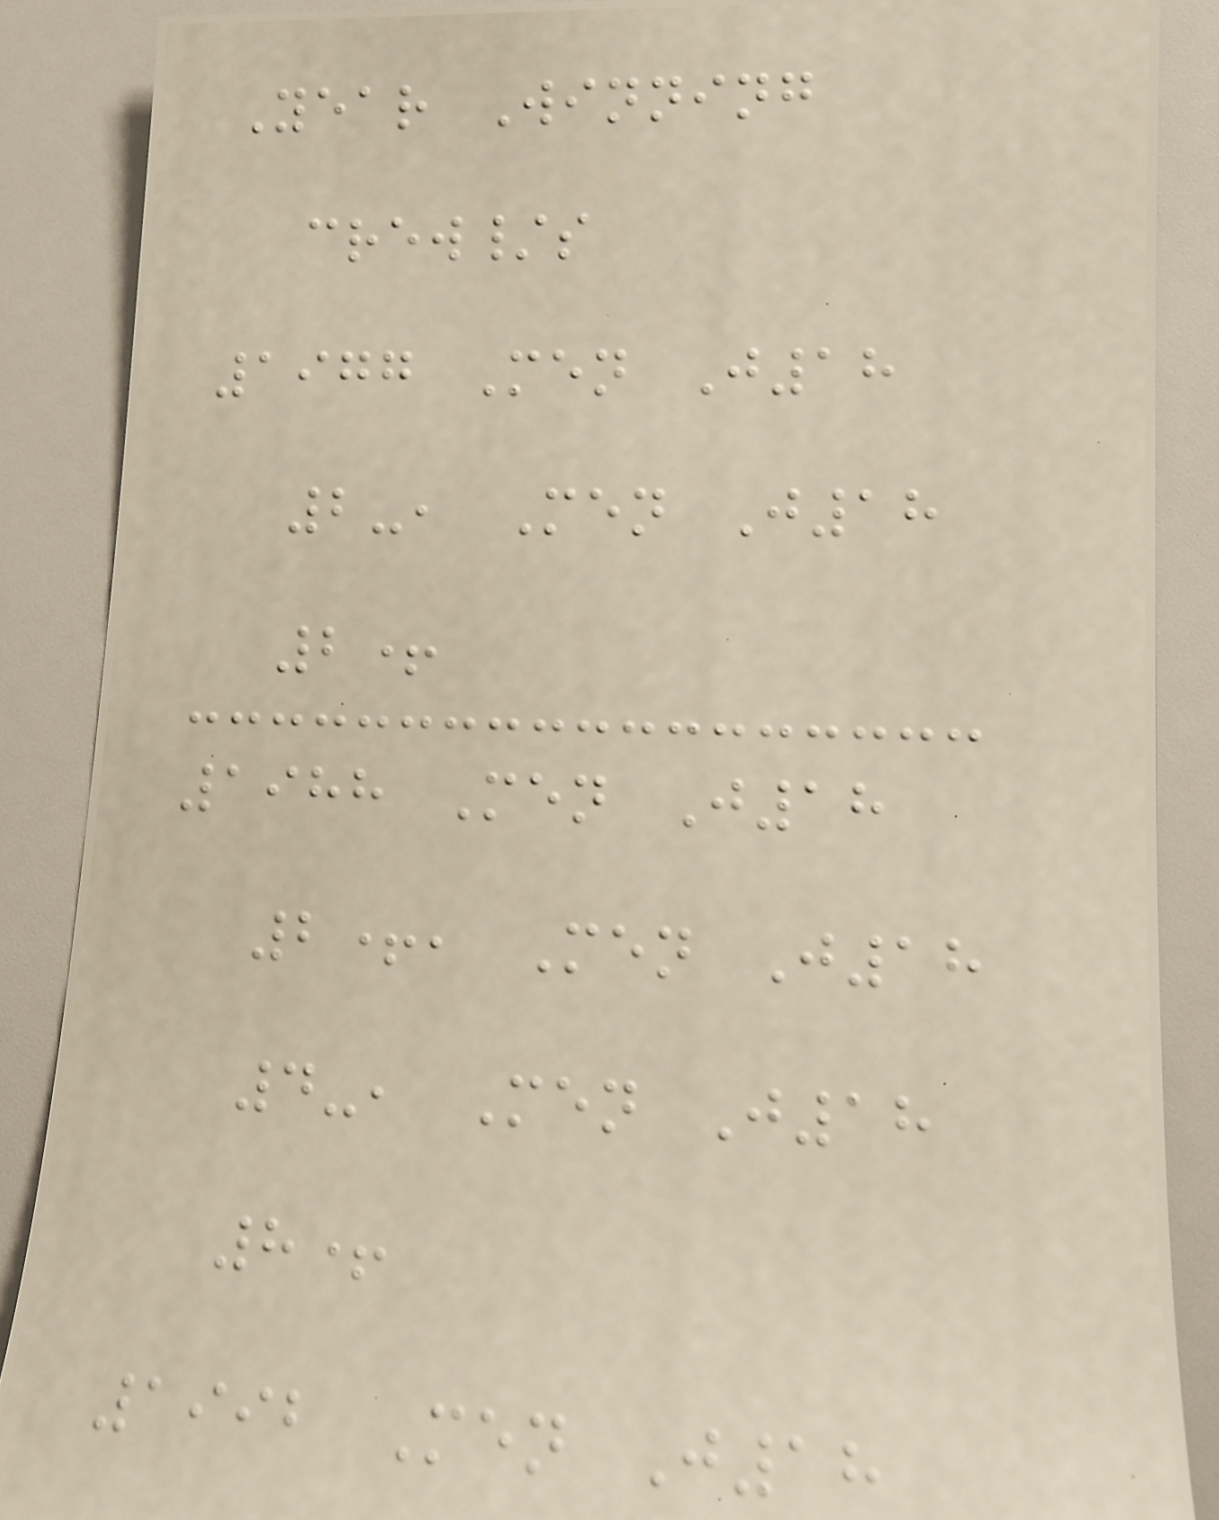Year Winning
crew/s
1977 Men J18
2-, Men J18
2+
1988 Men J18
2+, Men J18
4-, Men J18
8+
1992 Men J18
